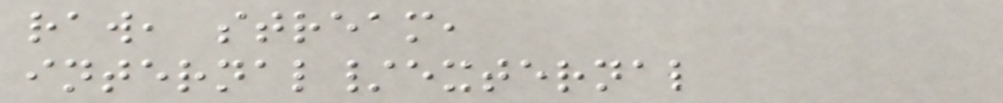raw, stream,
internal/external
